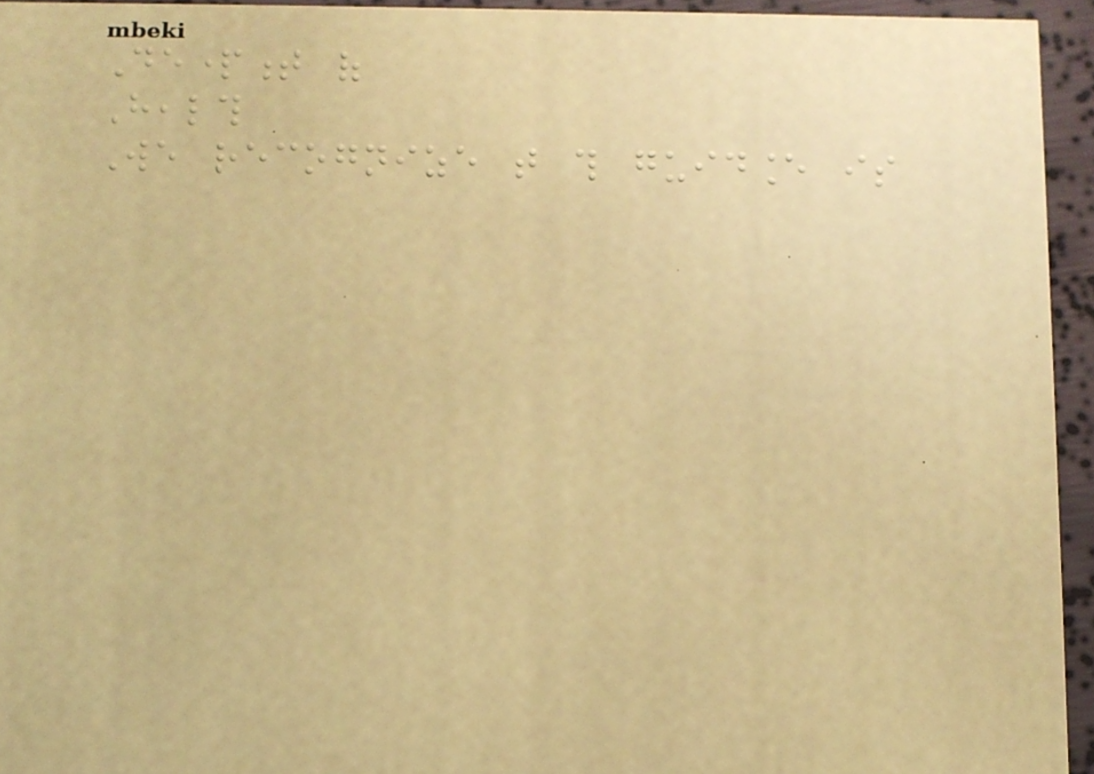Department of
Health
We recognize that this guidance is
